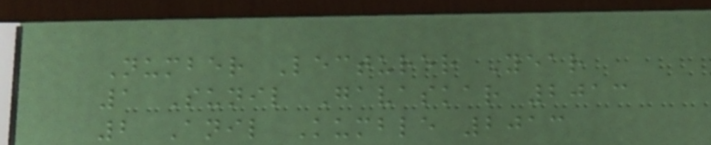Number Lecturer Year
1 Sunil Gavaskar 2013
2 Anil Kumble 2013
